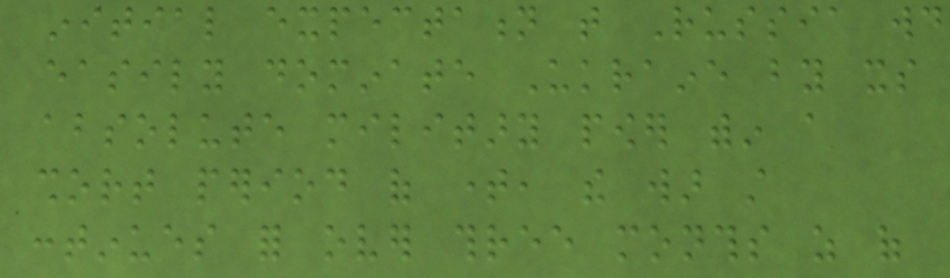initial expectation that Russia would
easily dominate Ukraine by its
absolute military power within a
short period of time, the war still
continues for over three months as of
